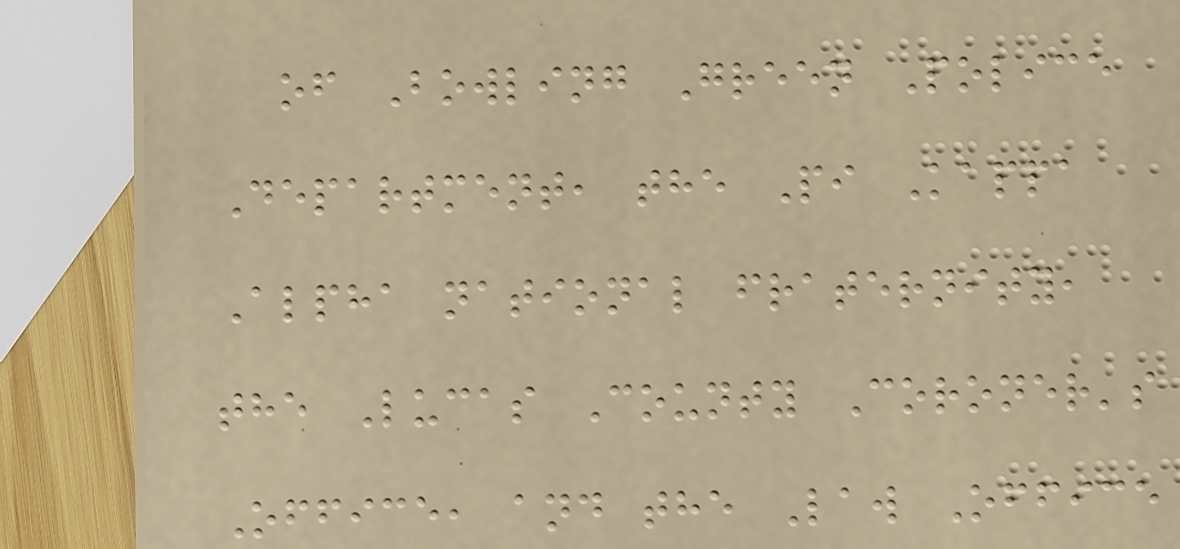of Bowling Green Police
Department, the Pi Kappa
Alpha national fraternity,
the Lucas County Coroner's
Office, and the Law Office
